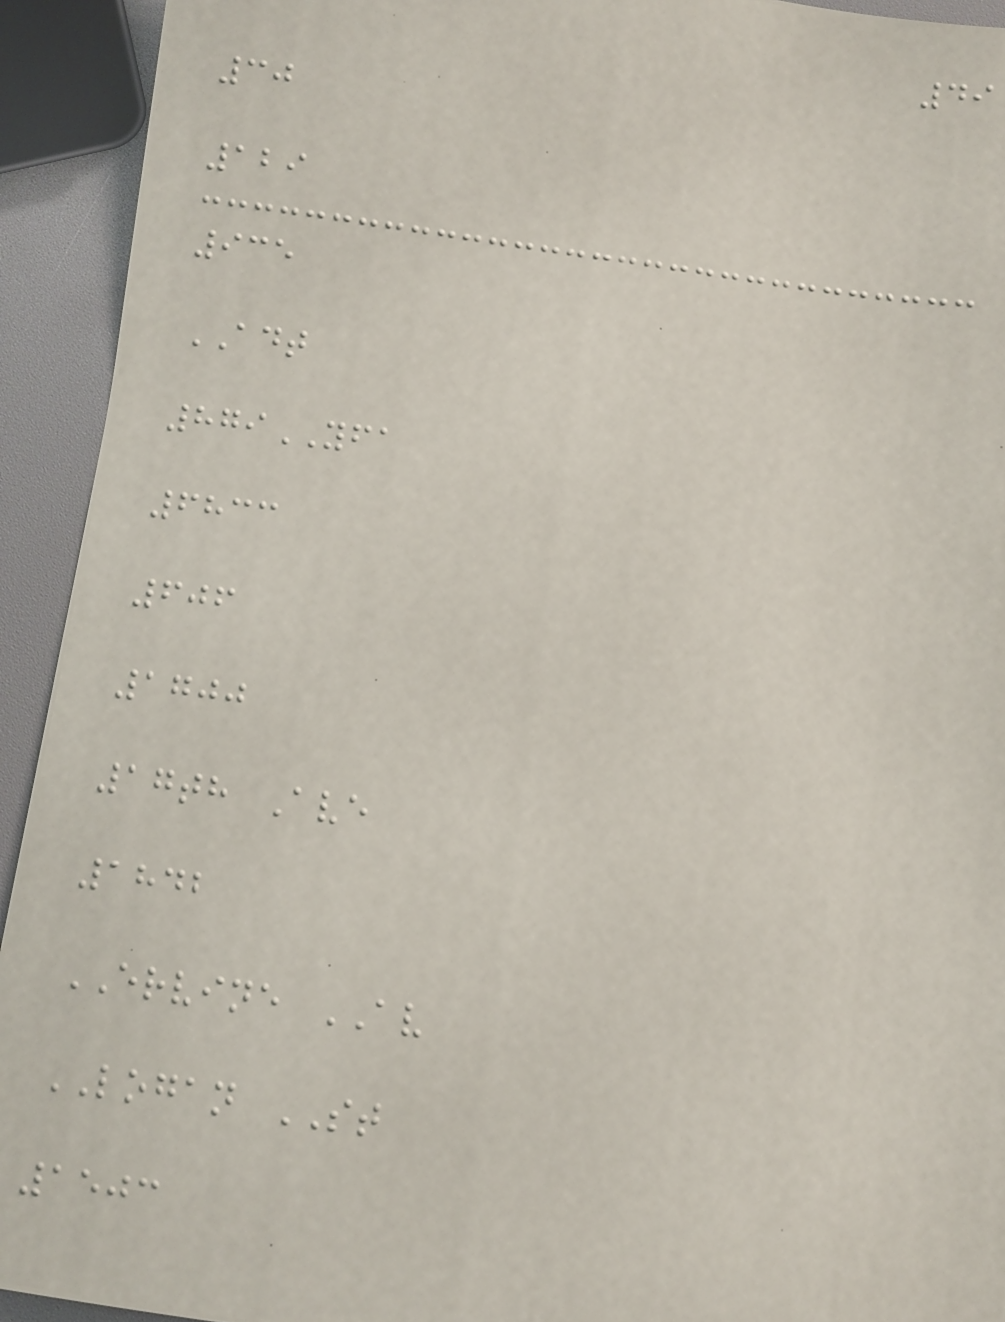49
30
129
935
ADT
879YFA
6833
606
1700
17th Ave
1842
ERVINE AV
LOGAN ST
1503
